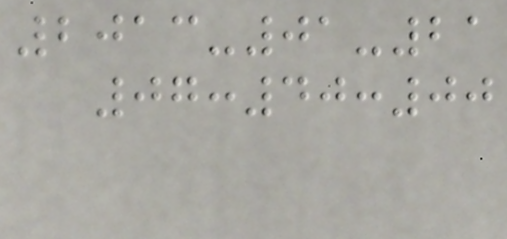2013-01-21
07:40:00
